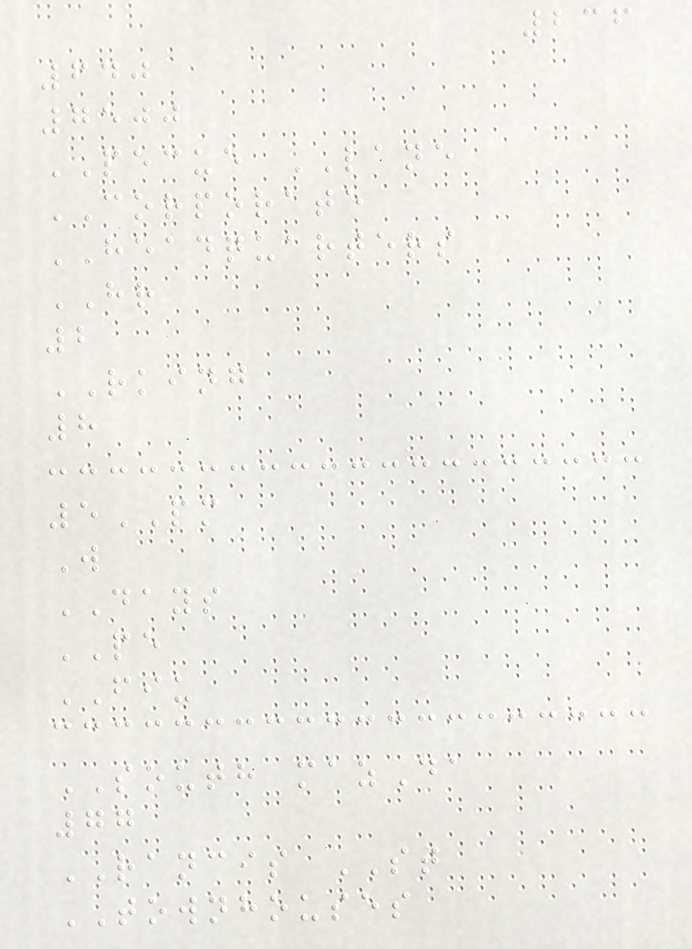236
640
7500
PECUE LANE
CORPORATE
HEADQUARTERS
HR
2
RKING
8
5PM
W
DAYS
PE
FIU
SOUTH mazDa
77
RANCIS ST
TOWNHOUSES
